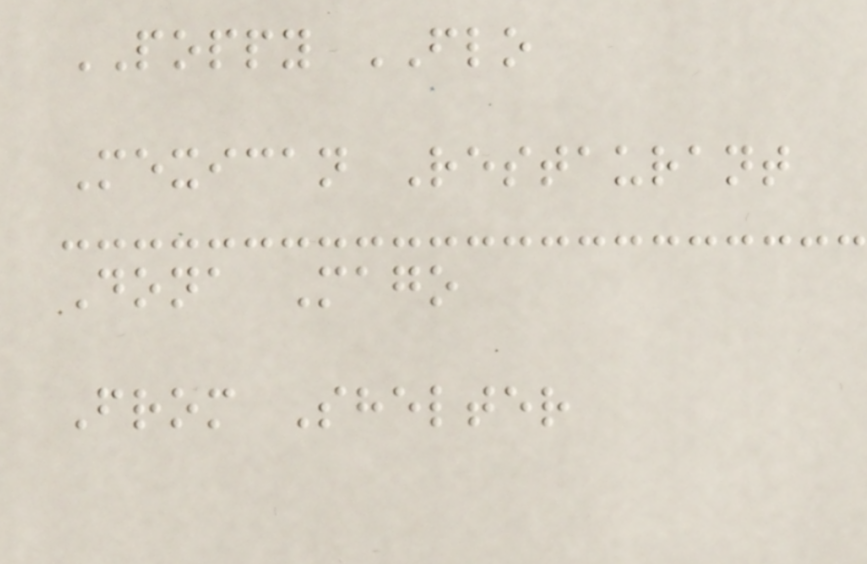POPPY FLO
Mexican Restaurant
Dona Mago
From Shelter
